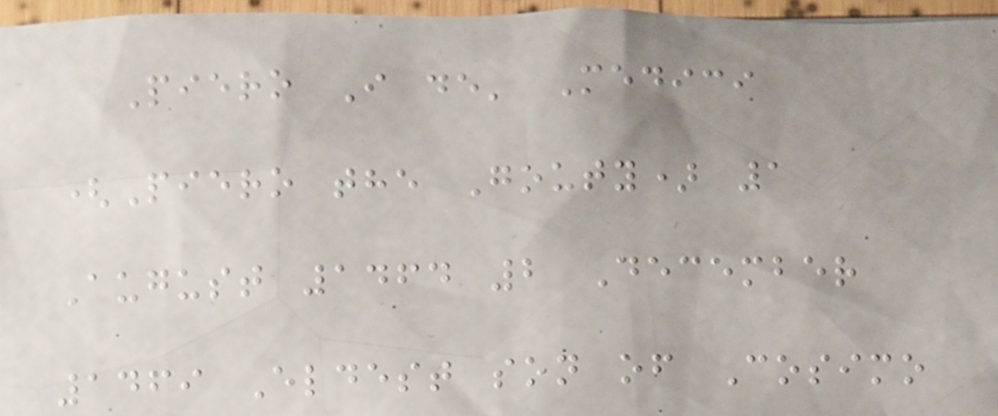Piero I de' Medici
(Piero the Gouty) 1
August 1464 2 December
1469 Eldest son of Cosimo
